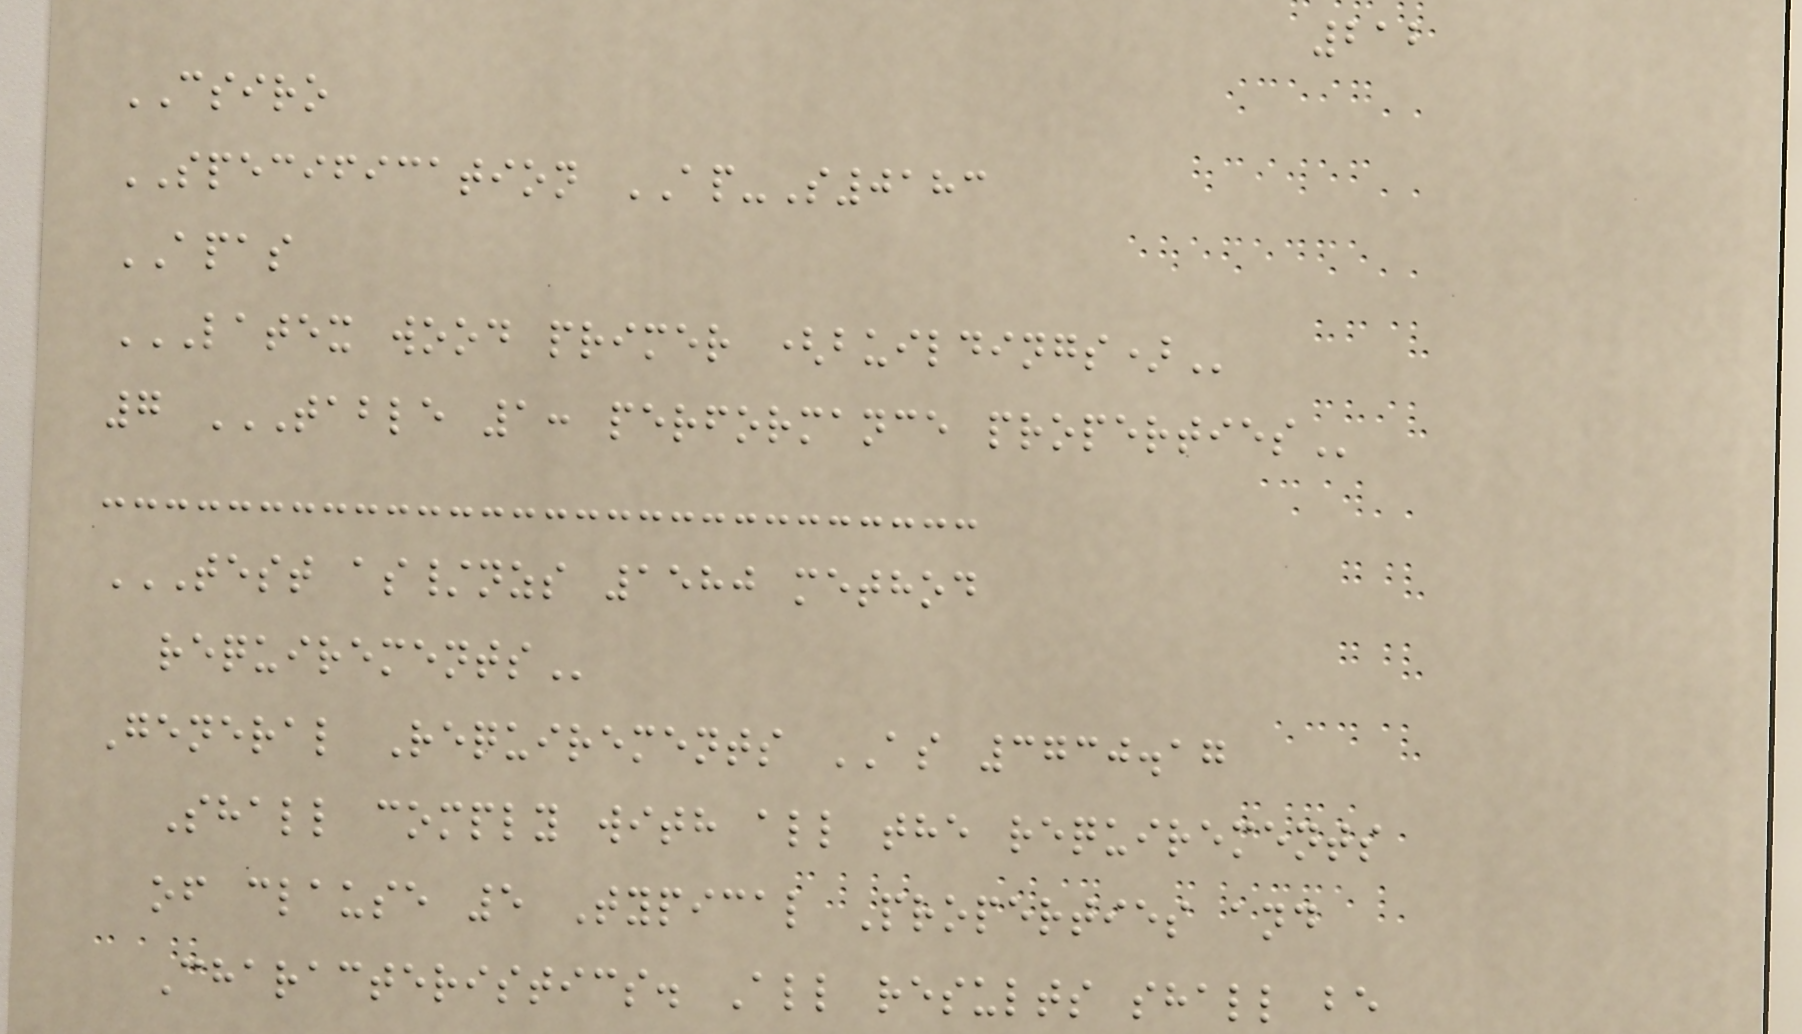212
CSIRO
SPECIFICATION AP-S0183
APAS
LATEX WOOD PRIMER (BUILDINGS)
7 TABLE 1: PERFORMANCE PROPERTIES
TEST AS/NZS 1580 METHOD
REQUIREMENTS
General Requirements AS 3730.17
Shall comply with all the requirements
of clause 5 Typical Properties and
Characteristics. All results shall be
